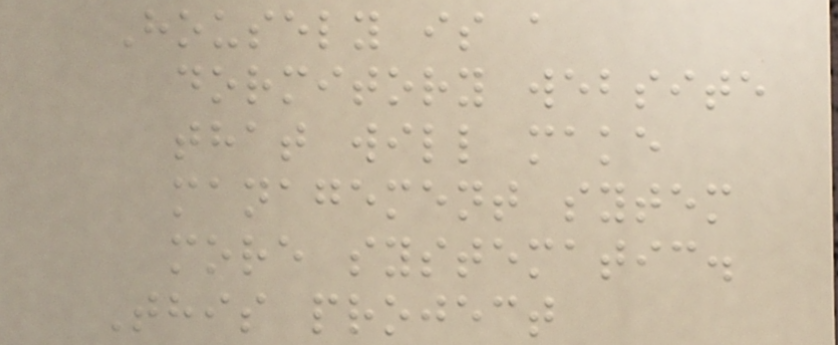Housely is a
dormitory website
that will make
management sytem
more systematic.
This project
